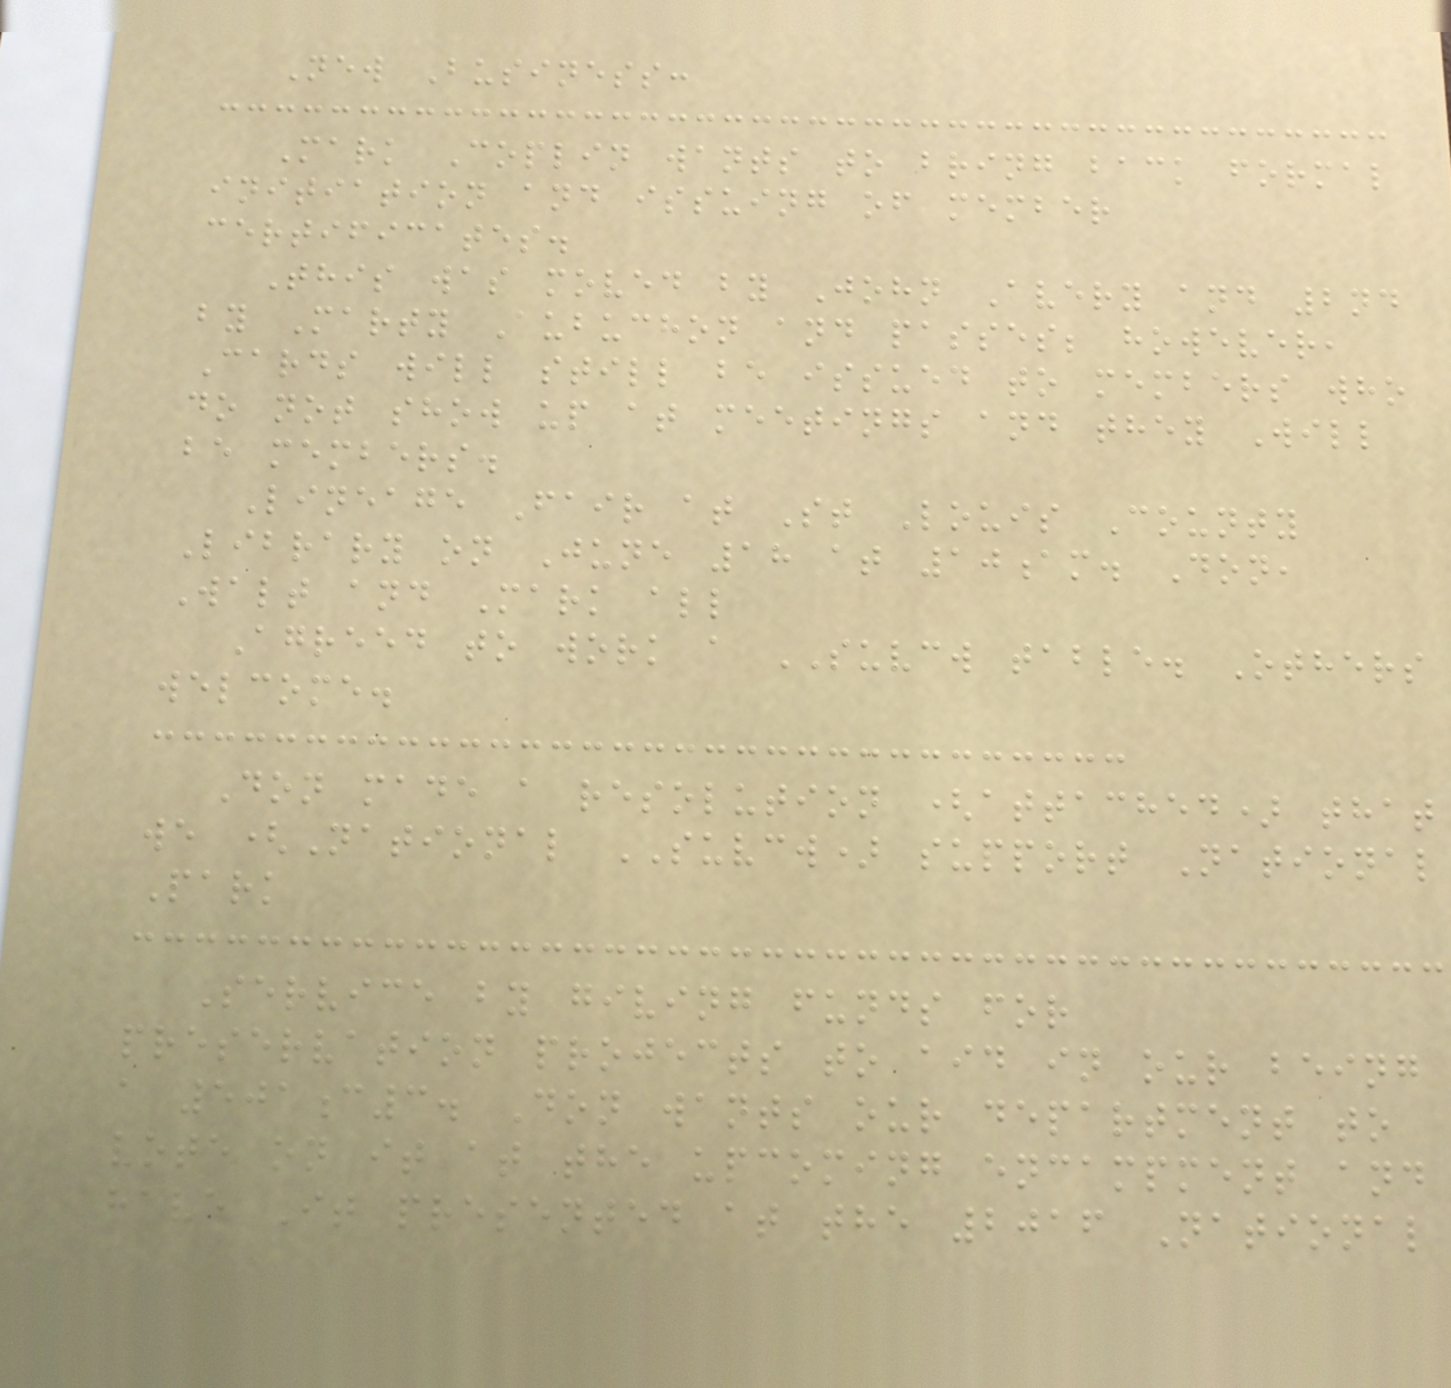New Business:
Mark Coplin wants to bring back formal
initiation and issuing of member
certificates.
This was moved by John Avery and 2nd
by Marty Aubuchon and passes; however,
Cards will still be issued to members who
do not show up at meetings and they Will
be members.
Lineage Fair at St Louis County
Library on June 18 at 10am. Don,
Walt and Mark all
Agreed to work a SUVCW table. Others
welcome.
Don made a resolution (attached) that
we (National SUVCW) support National
Park
Service by giving funds for
preservation projects to aid in our being
a 501c3. Don wants our department to
vote on it at the upcoming encampment and
have It presented at the 2016 National
